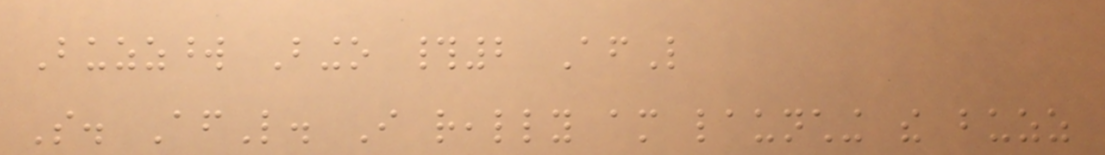Buzzword Bingo #2 AfL
So. AfL. I really am launching the buzz
